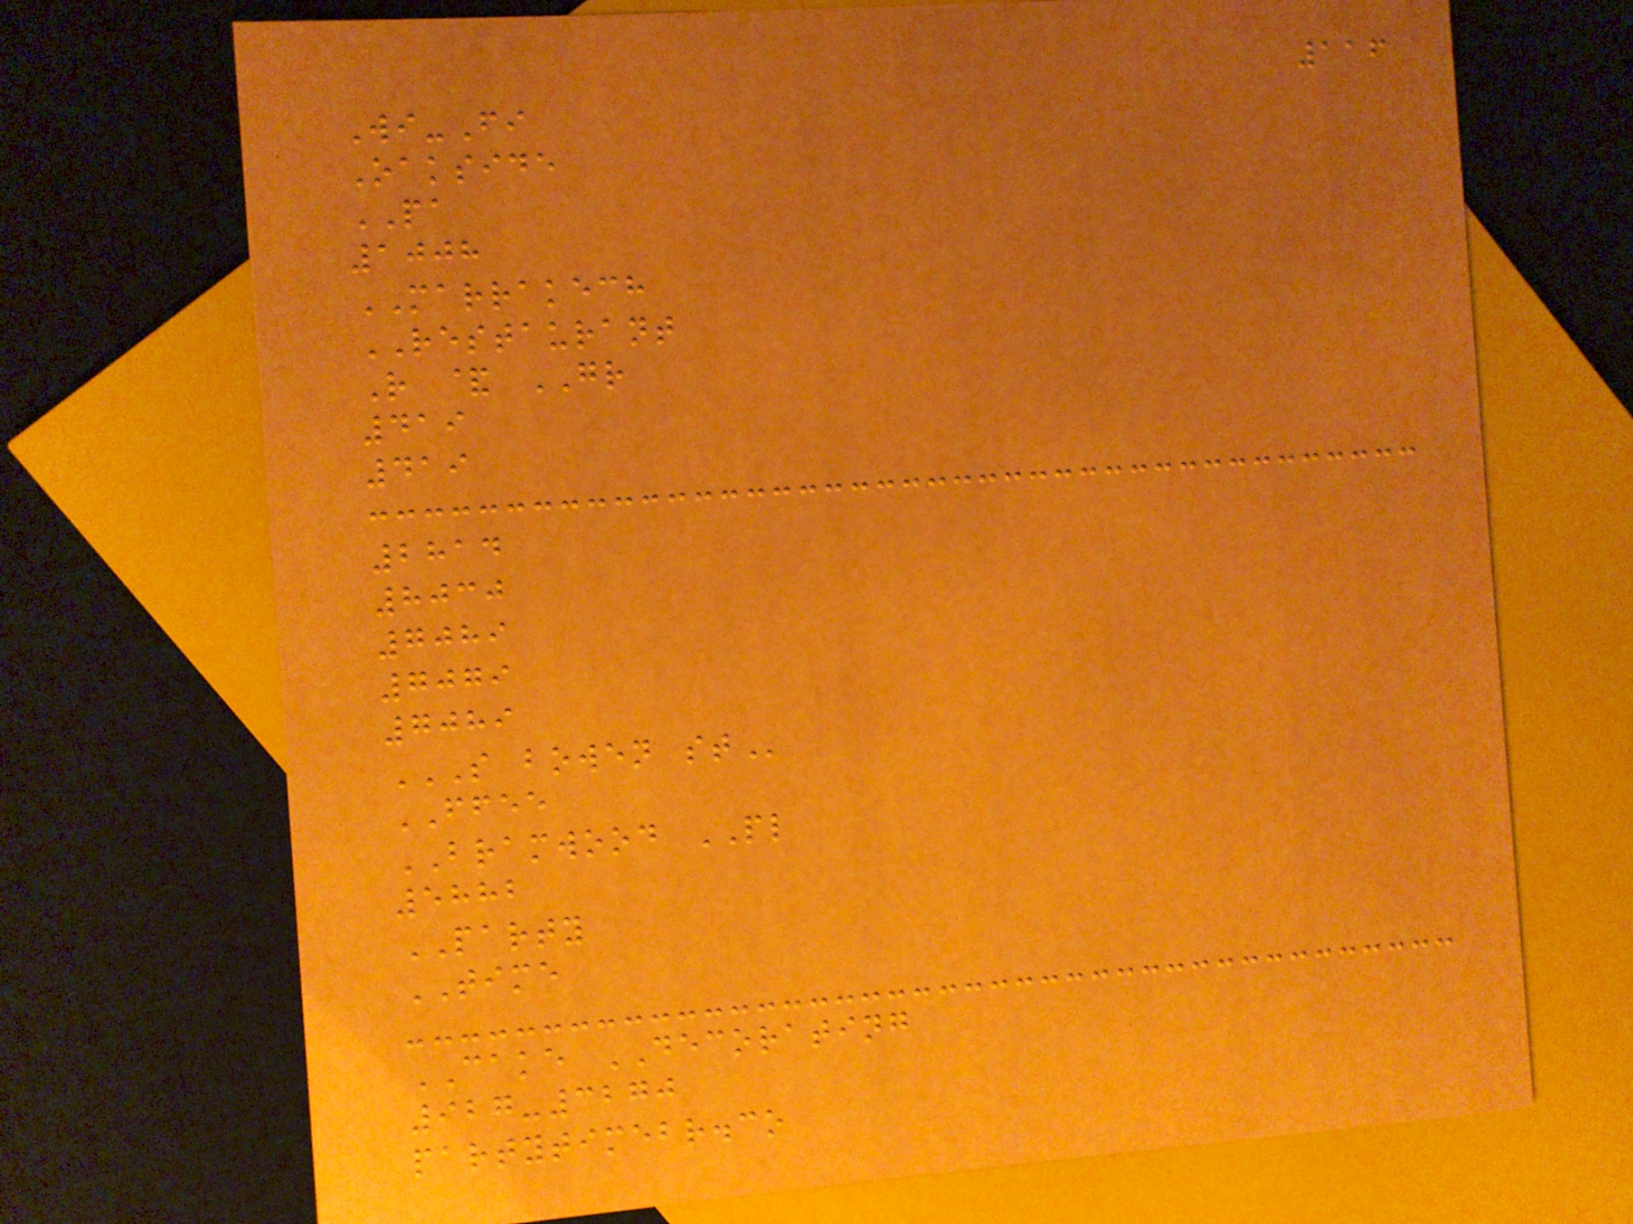116
Wi-Fi
Oakside
PA
1008
MARRAKECH
RESTAURANT
R & GR
419
419
2814
8030
7089
7079
7089
S BOWEN ST
FFEE
BRAMWOOD PL
5882
PARTY
TIME
CAKE DECORATING
927-3270
partytimebr.co
